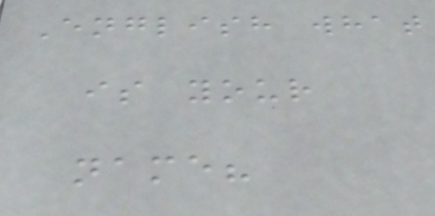English what
is your
name?
